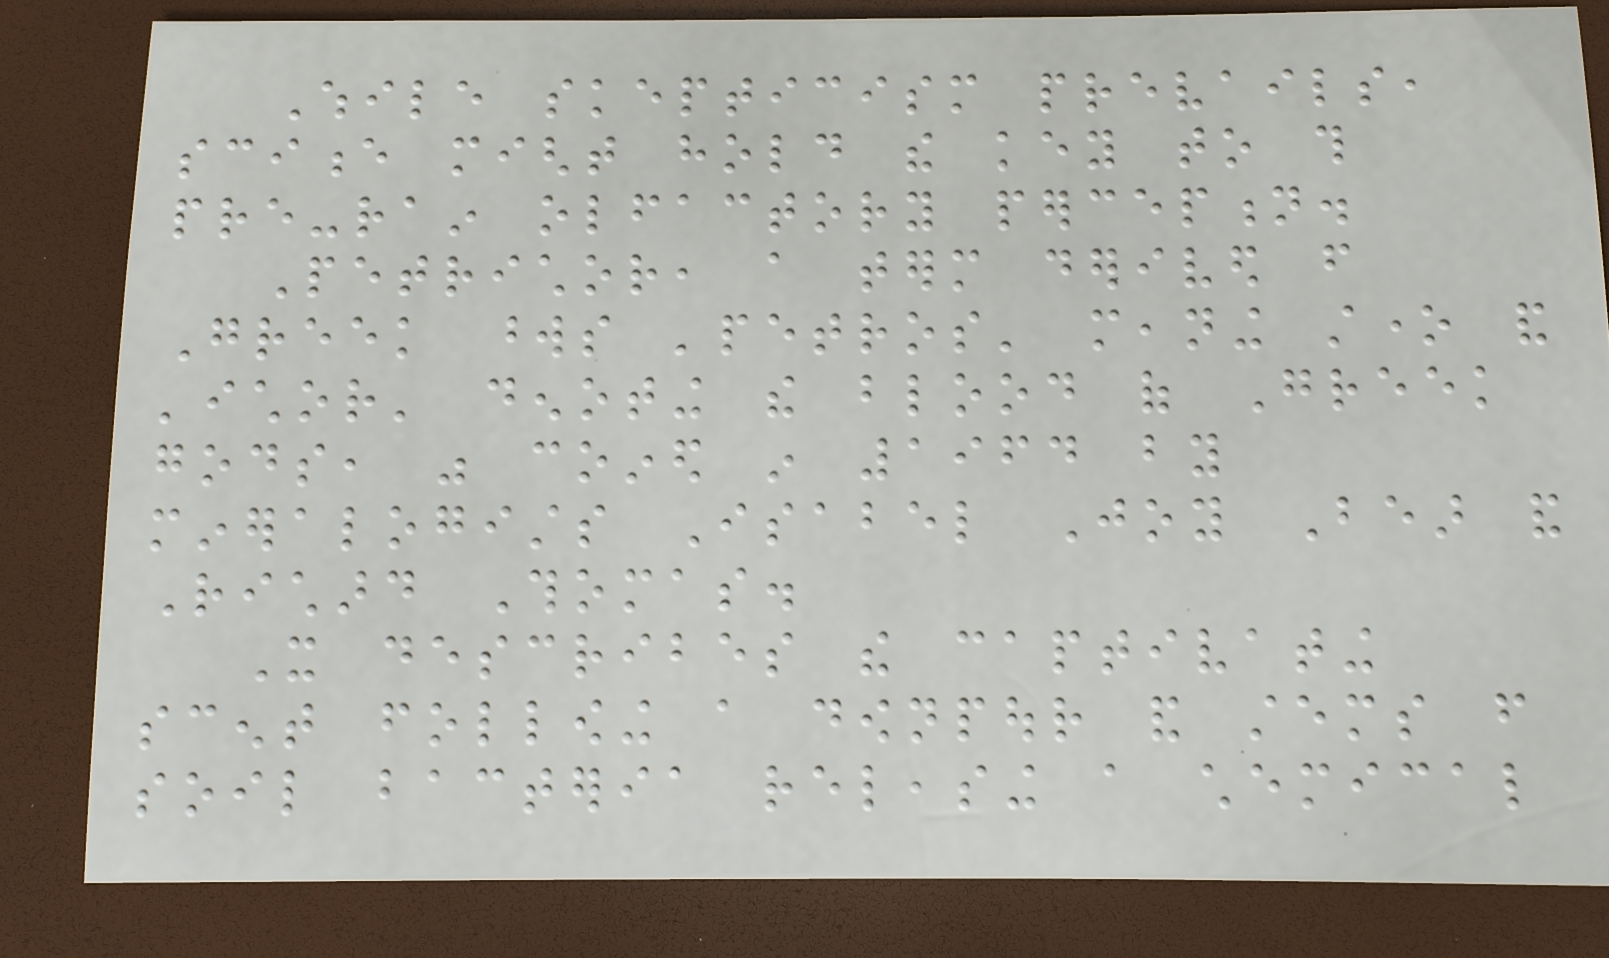While skepticism prevails,
science might hold the key to this
pre-rain olfactory perception.
Petrichor, a term derived from
Greek words 'petros' meaning stone and
'ichor' denoting the blood of Greek
gods, was coined in 1964 by
mineralogists Isabel Joy Bear and
Richard Thomas.
It describes the captivating
scent following a downpour and stems from
soil bacteria releasing a chemical
